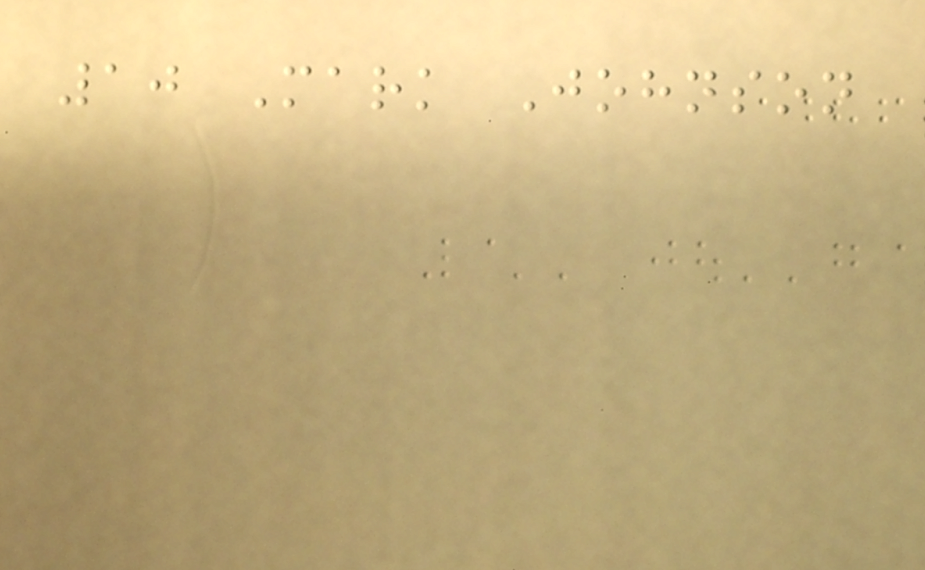10 Mark Johnson
